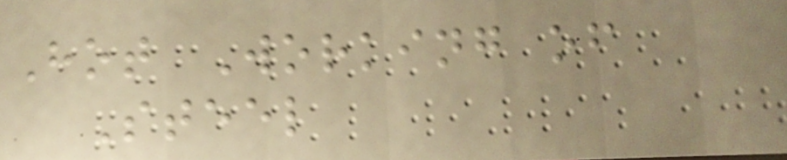Hot Working of
Steel
